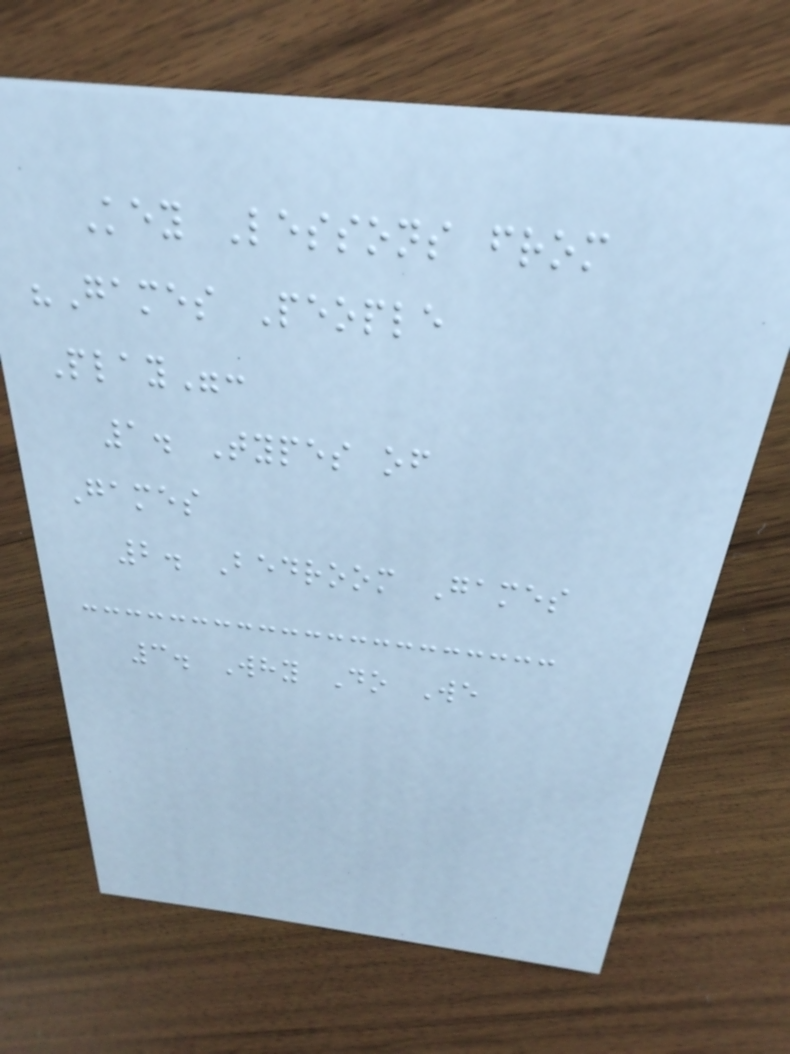Key Lessons from
"Games People
Play":
1. Types of
Games
2. Bedroom Games
3. Why Do We
